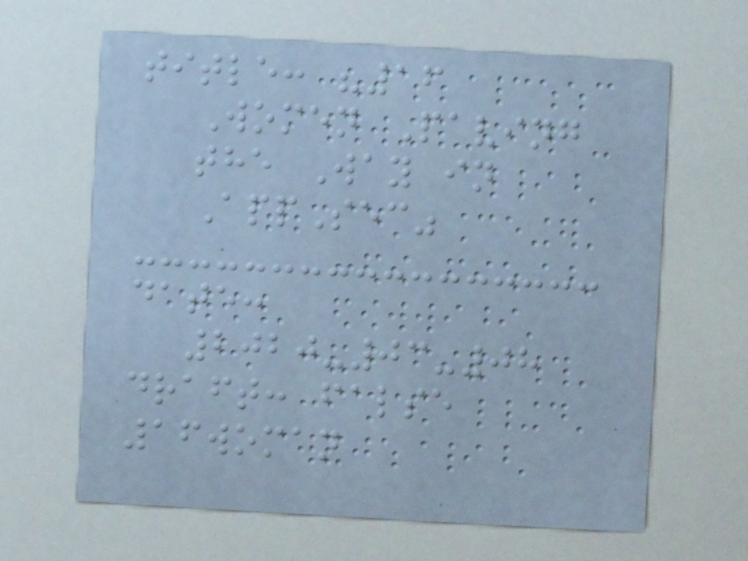title: "16
Women Paving
the Way in
AppSec"
date:
2020-03-08
draft: false
16woman
